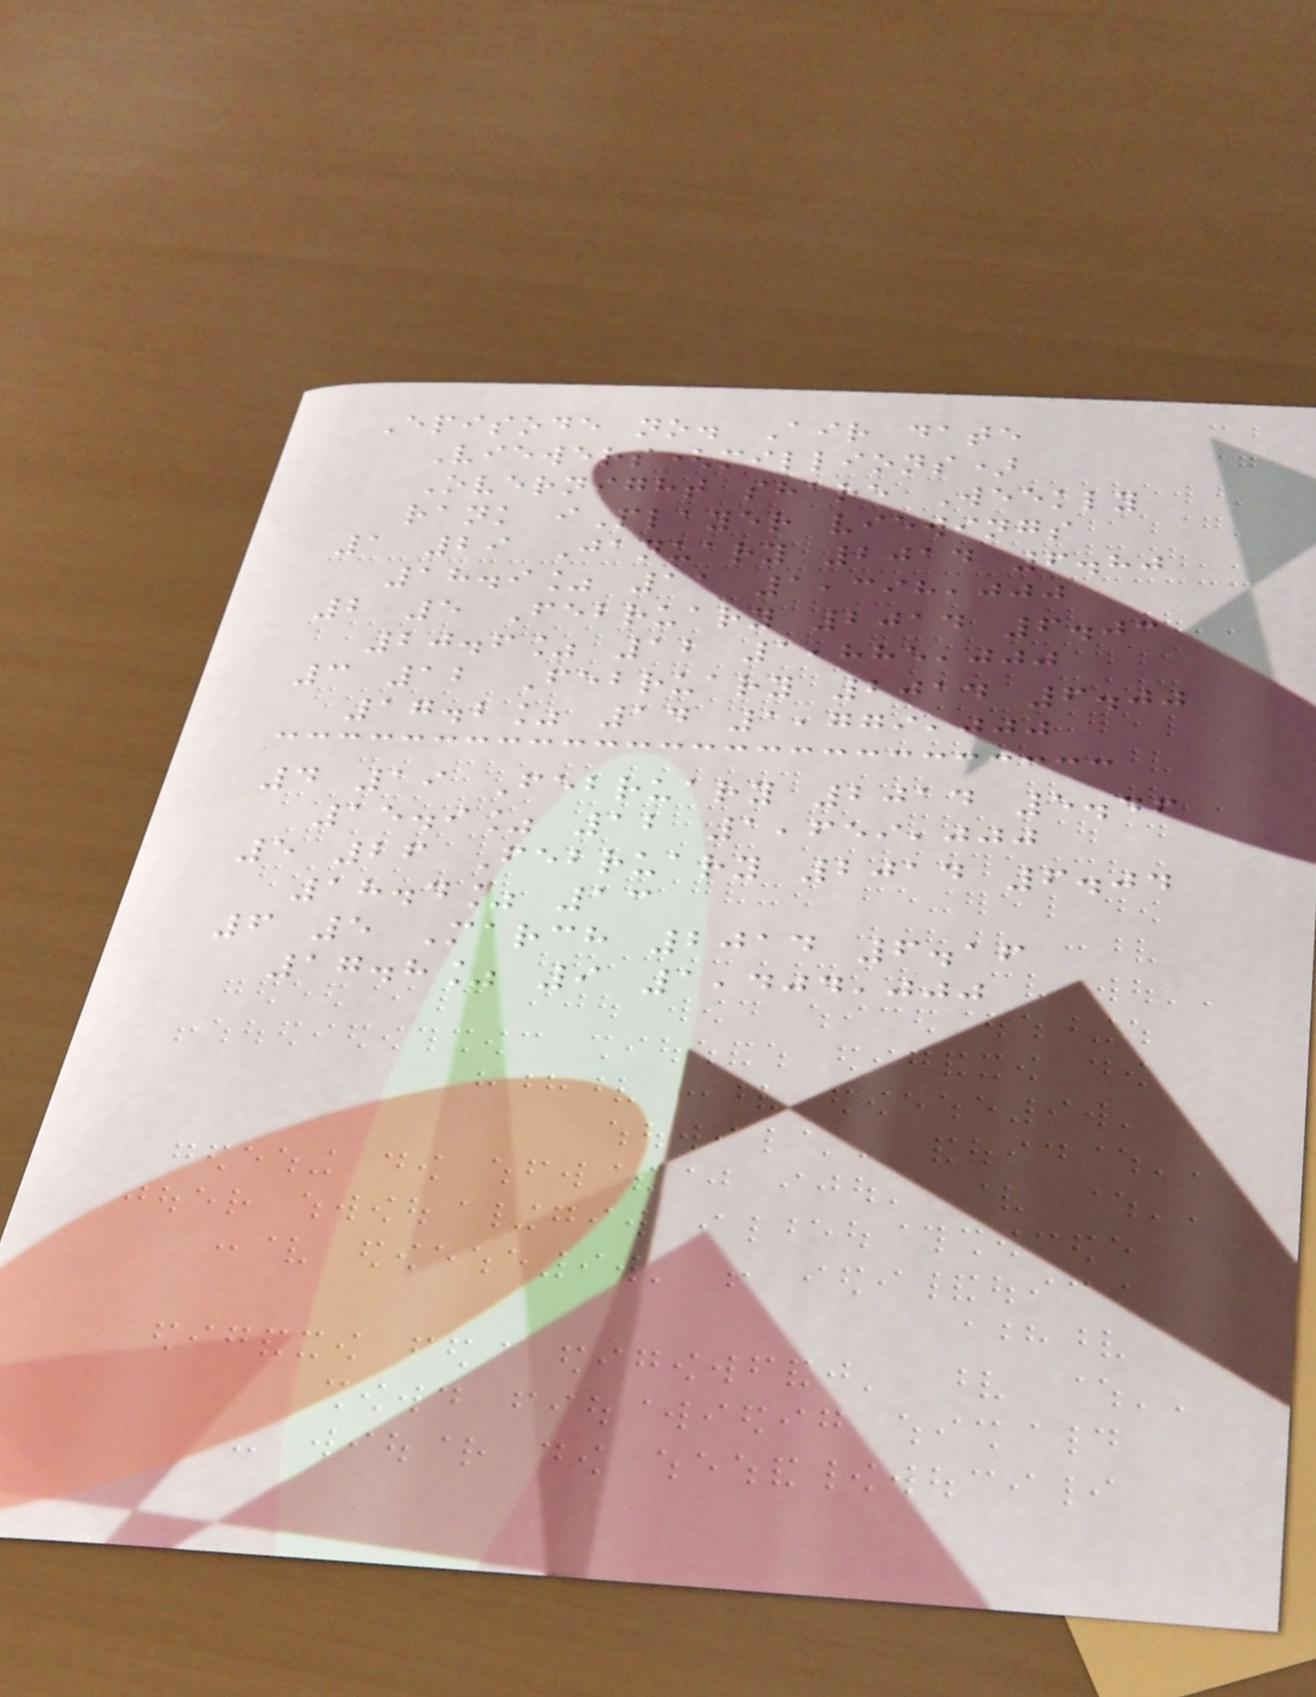Episode no. Air date
Viewers(millions)
Overnight share Weekly
rank iPlayer viewings
1 29 January 2014 6.80
18.9% 11 1,398,000
2 5 February 2014 6.03
20.6% 12 1,885,000
3 12 February 2014 6.00
17.2% 14 1,779,000
4 19 February 2014 5.46
15.9% 12 1,659,000
5 26 February 2014 6.04
18.4% 13
6 5 March 2014 6.16
17.8% 9 1,404,000
